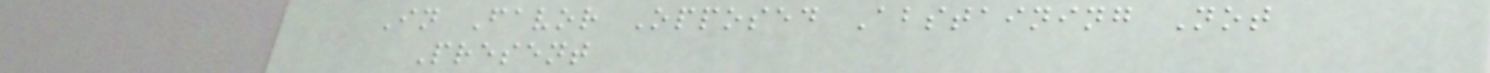In Favor Opposed Abstaining Not
Present
